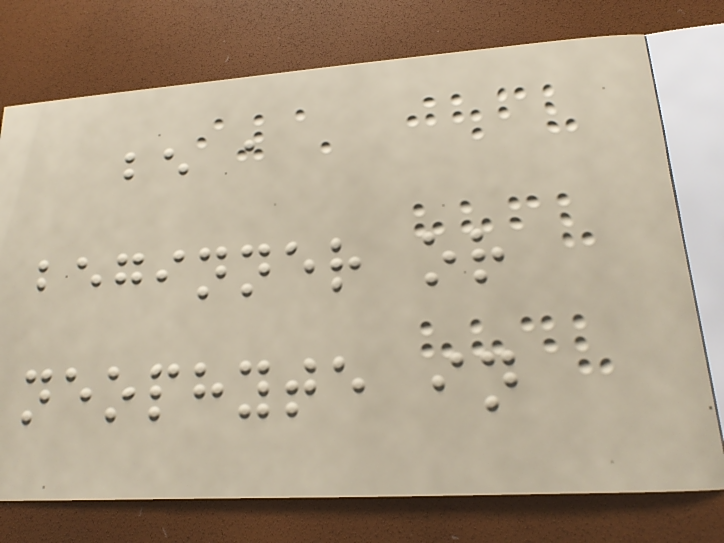be a
beginner or
neophyte in
